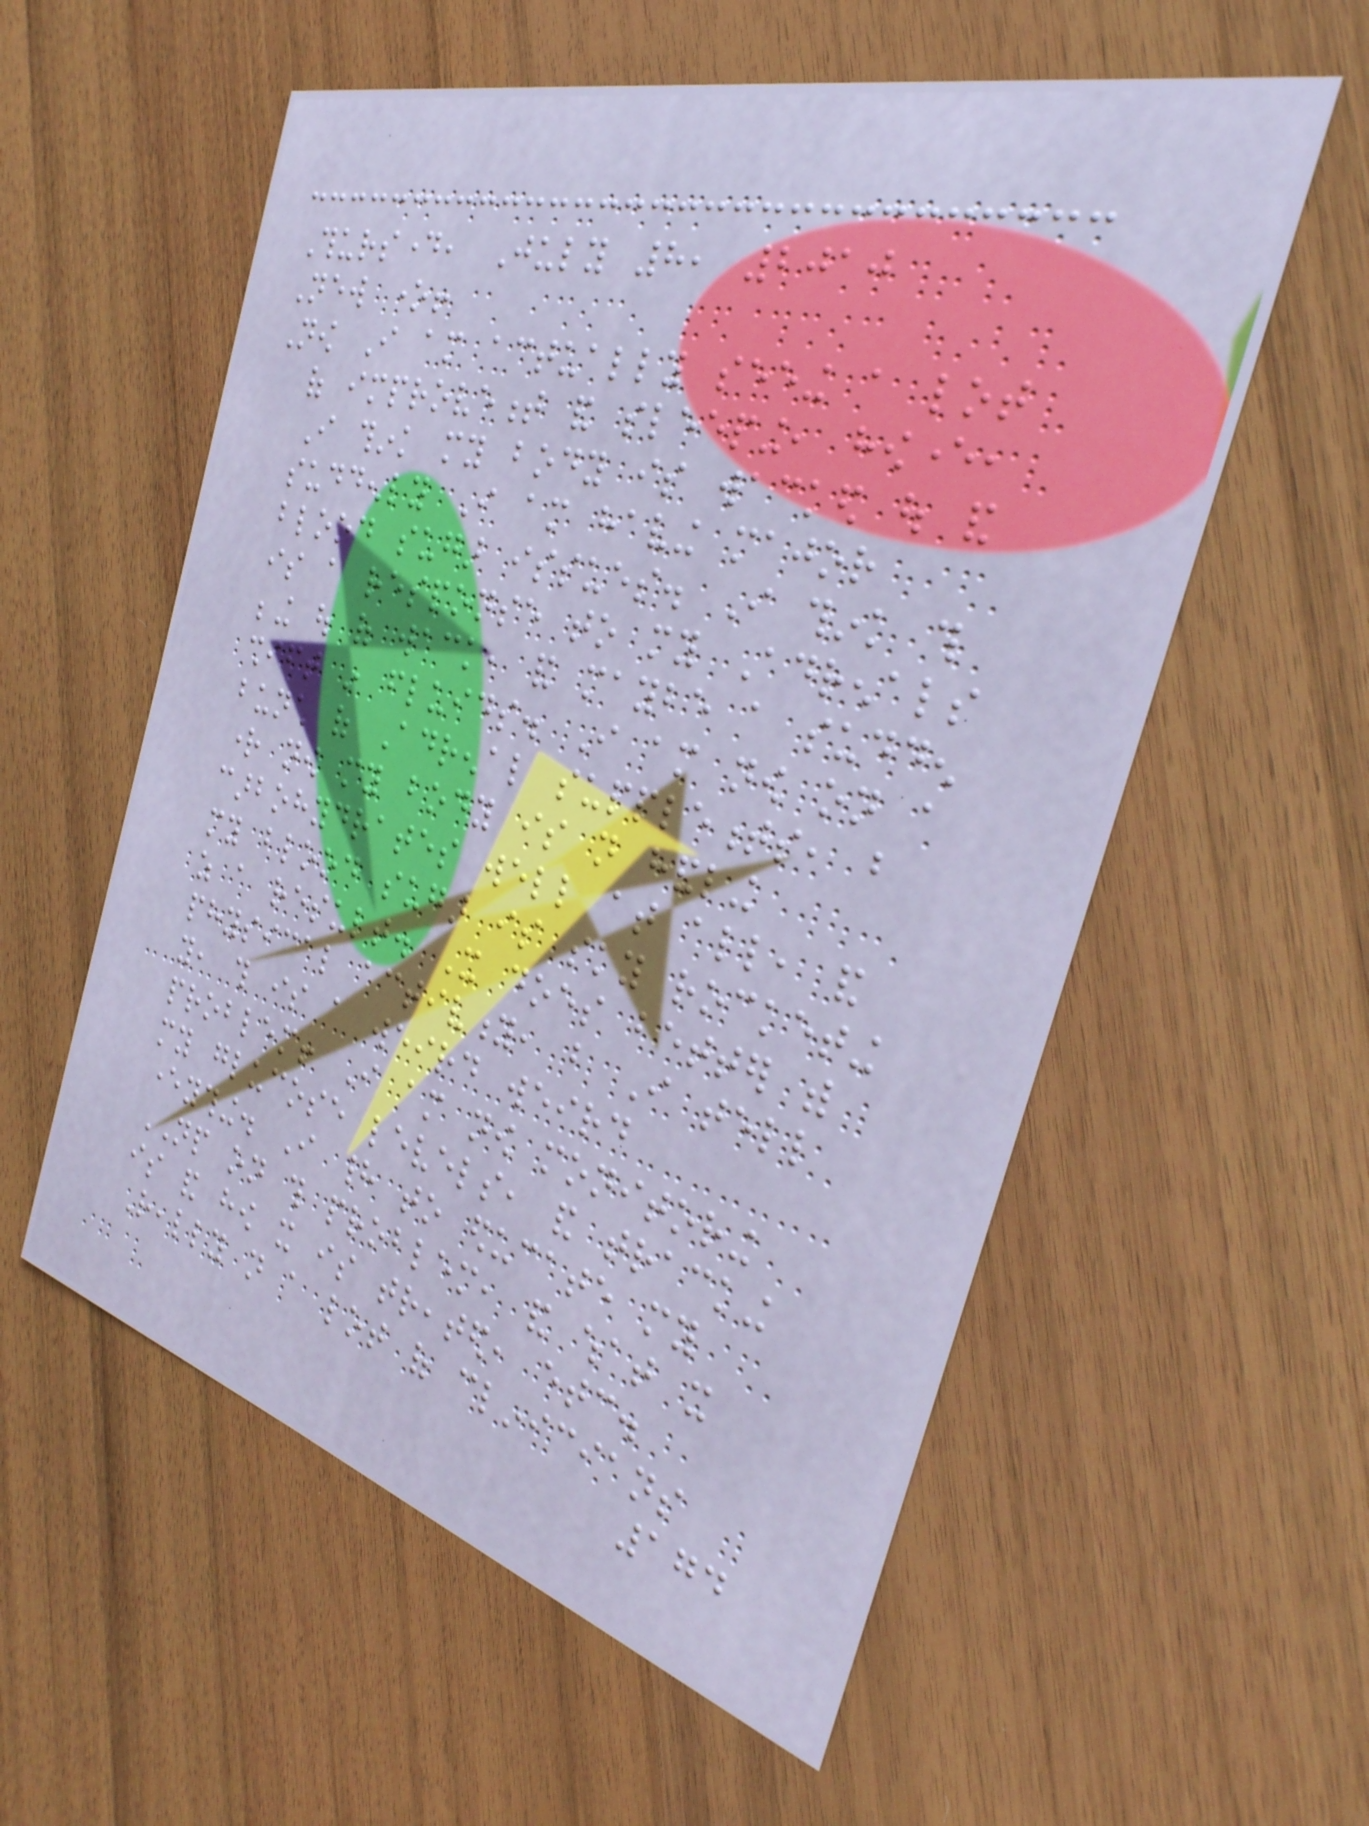Thursday, July 8, 2010
New one!
Now I am actually seeing a lot
of improvement and sleeping, however,
I think my body is wacked out and
suddenly I am having major
blood sugar issues. I think this
is a response to my Adrenals
being out of wack, and maybe a sudden
shift in fluids. I am now on a
bunch of Adrenal supplements, but
right now my body is not handling
carbohydrates well at all, and
my blood sugar is sky rocketing
as a result. It does better with
physical activity, but I tell
you, this is a weird weird
problem! I am now monitoring
my glucose levels, and tracking
everything. I had to educate my
NP on this problem, and what it
is and how it is treated, etc.
Really not a lot of clinicians
174
